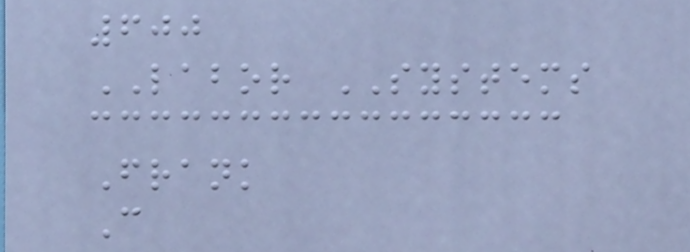600
LABOR SYSTEMS
Frank
C
